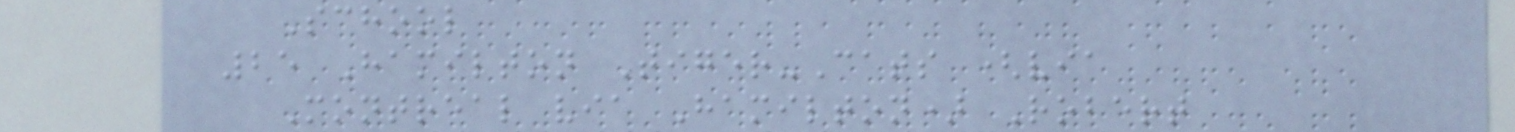School
25 Hamilton Tiger-Cats (via
Montreal via Hamilton) Robert
